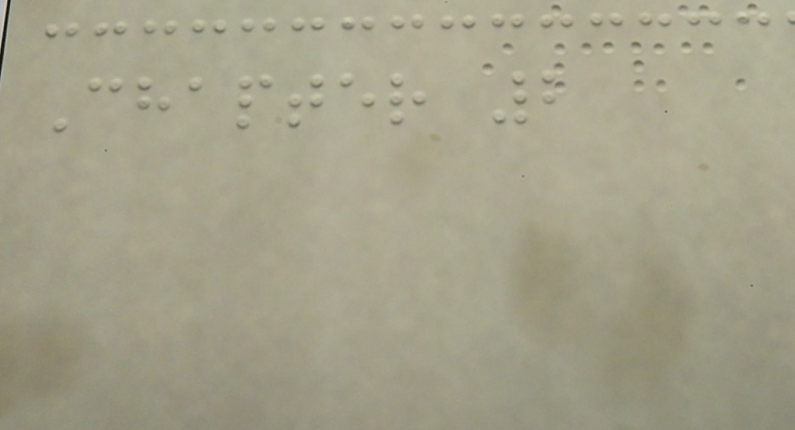Chapter 2
